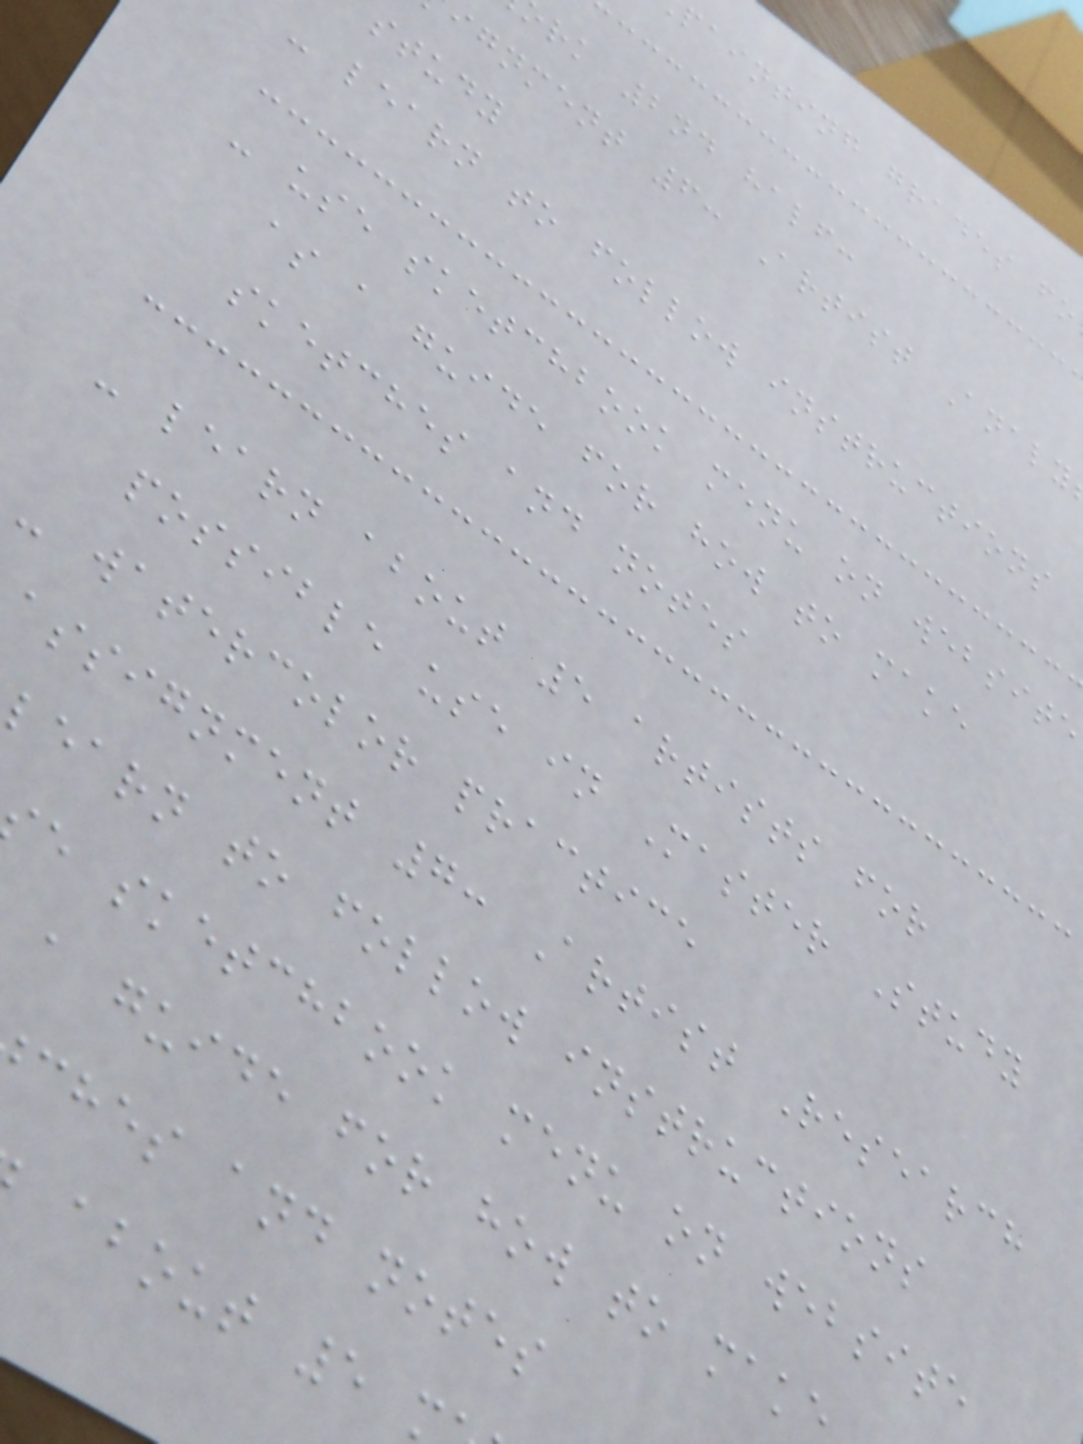painting grades fo
rk 2nd half:
ignment 6: Artist Analy
study
- learn to follow instructions
- use sketchbook menu on website
as a guide for how to make
sketches and notes
- learn about 5 artists for
possible use in Master Study
- watercolor practice
assignment 7: Artist Research
learn to follow instructions
e sketchbook menu on website
a guide for how to make
ches and notes
